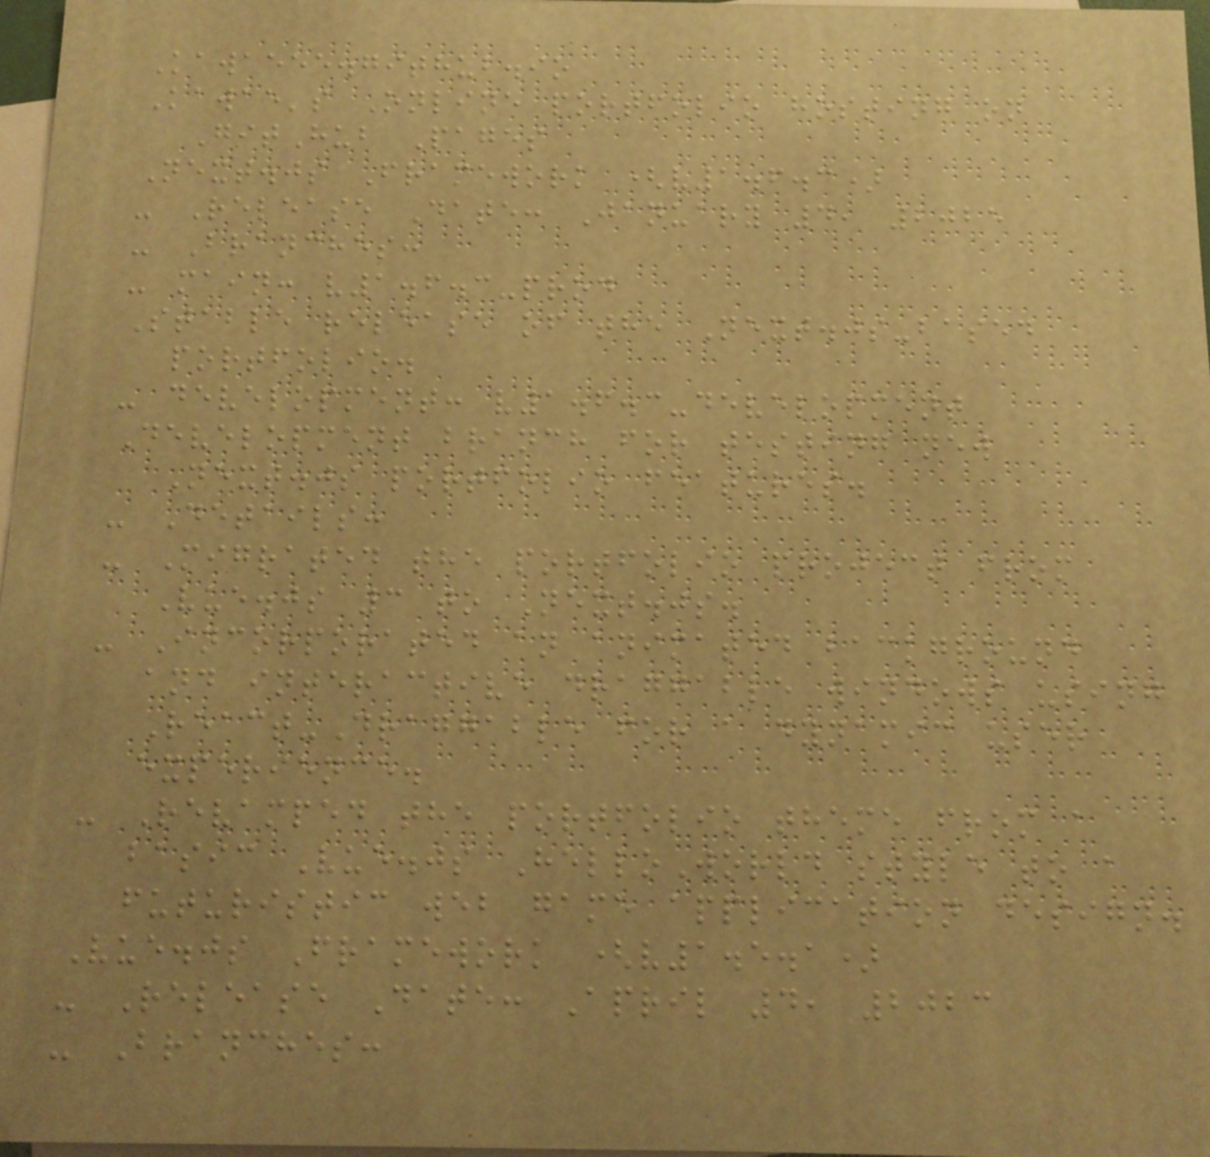Kawaeee.github.io
Kawae's Online portfolio hosting on
GitHub Pages
Next.js Framework (v1.6.3)
- Release Date: January 4, 2025
- Branches:
- main: v1.6.3-prod
Stable release of the Next.js-based
portfolio.
- development: v1.6.3-development
Development branch for testing new
Next.js portfolio features.
- Details:
- Migrated the portfolio project from
Vue.js 3 to Next.js.
- Incorporated an animated background
and interactive draggable windows using
React-Draggable for a dynamic user
experience.
- Revamped the portfolio theme from a
basic Vue.js HelloWorld style to a
futuristic web game application design.
Vue.js Framework (v1.5.1)
- Release Date: April 4, 2023
- Branches:
